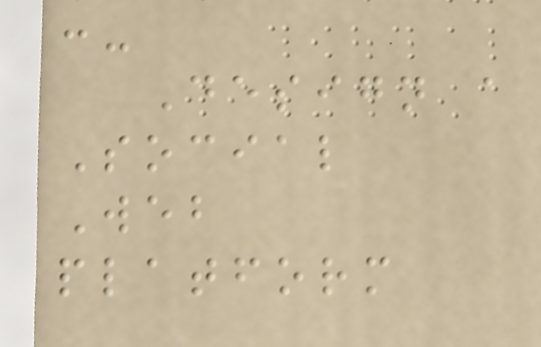:-
Design a
Social
Web
platform
